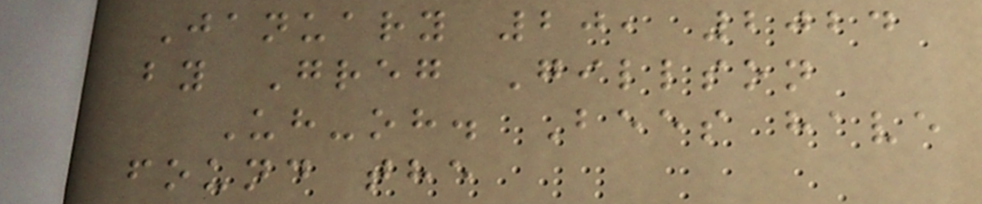January 20, 2024
by Greg Gillson
Uh-oh. Bees have
found the
